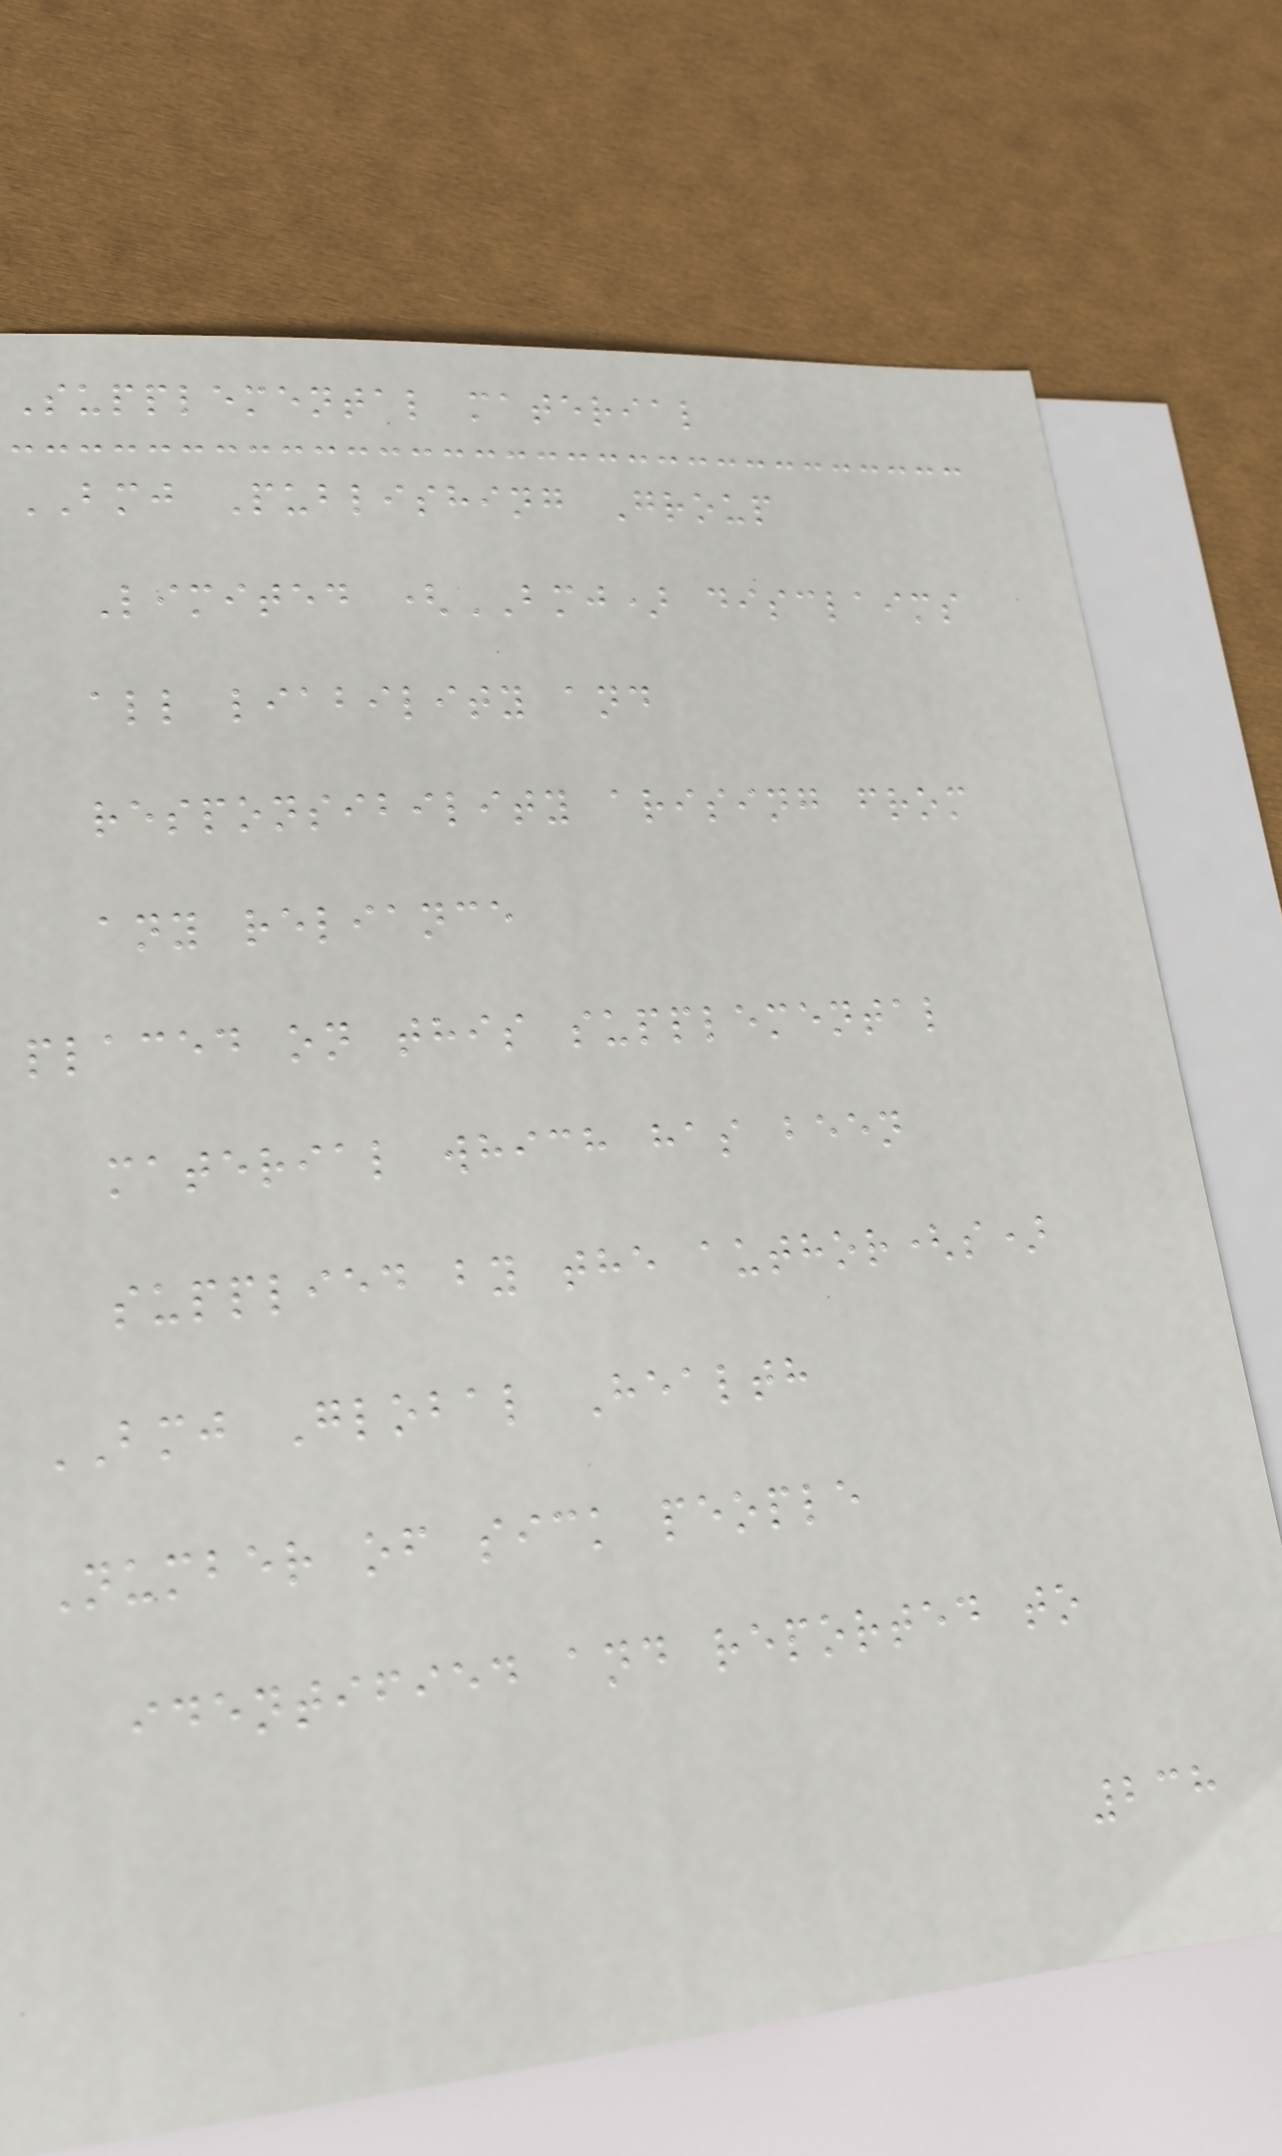Supplemental material
BMJ Publishing Group
Limited (BMJ) disclaims
all liability and
responsibility arising from
any reliance
placed on this supplemental
material which has been
supplied by the author(s)
BMJ Global Health
Number of sick people
identified and reported to
238
